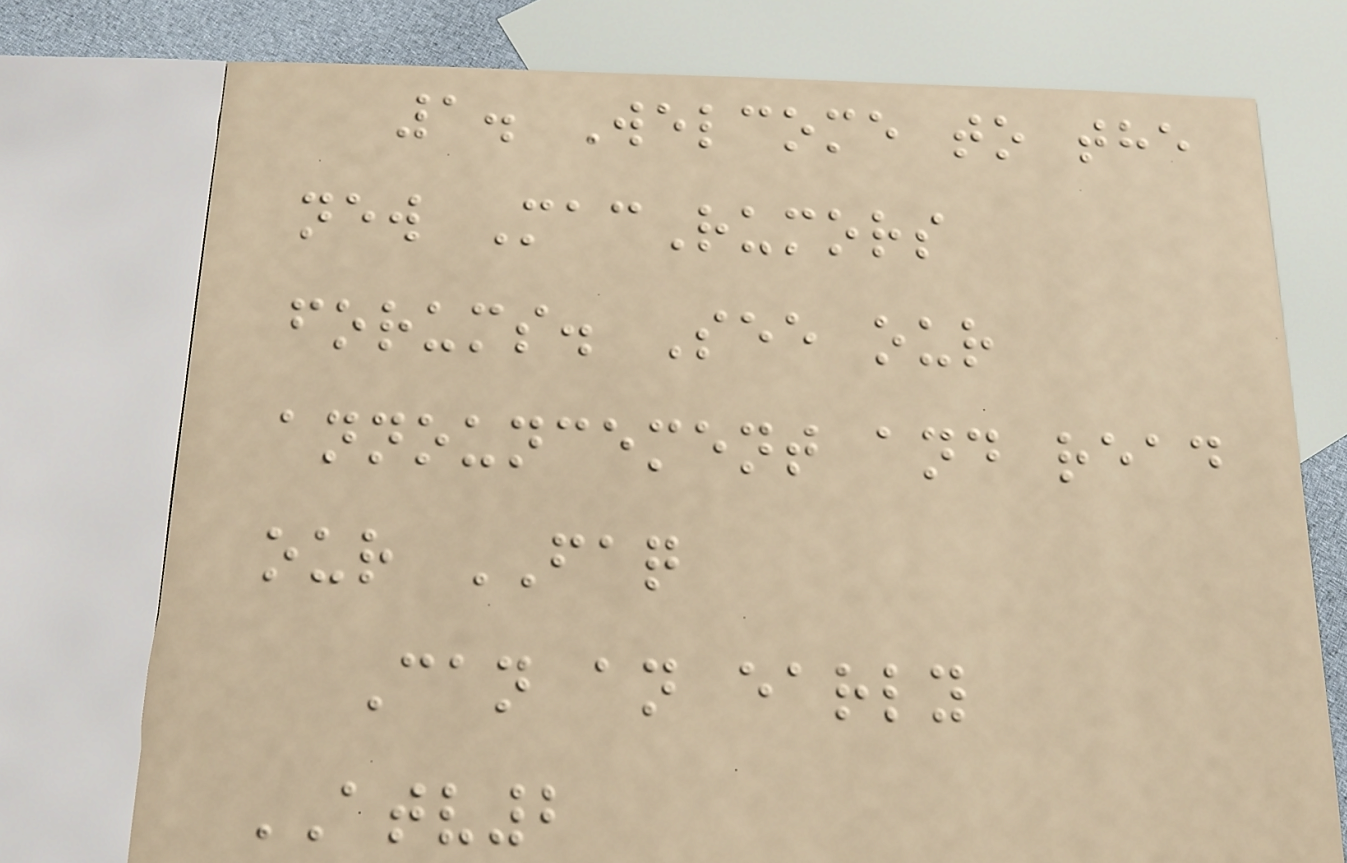1. Welcome to the
new MacRumors
forums. See our
announcement and read
our FAQ
Can an early
ATV2
